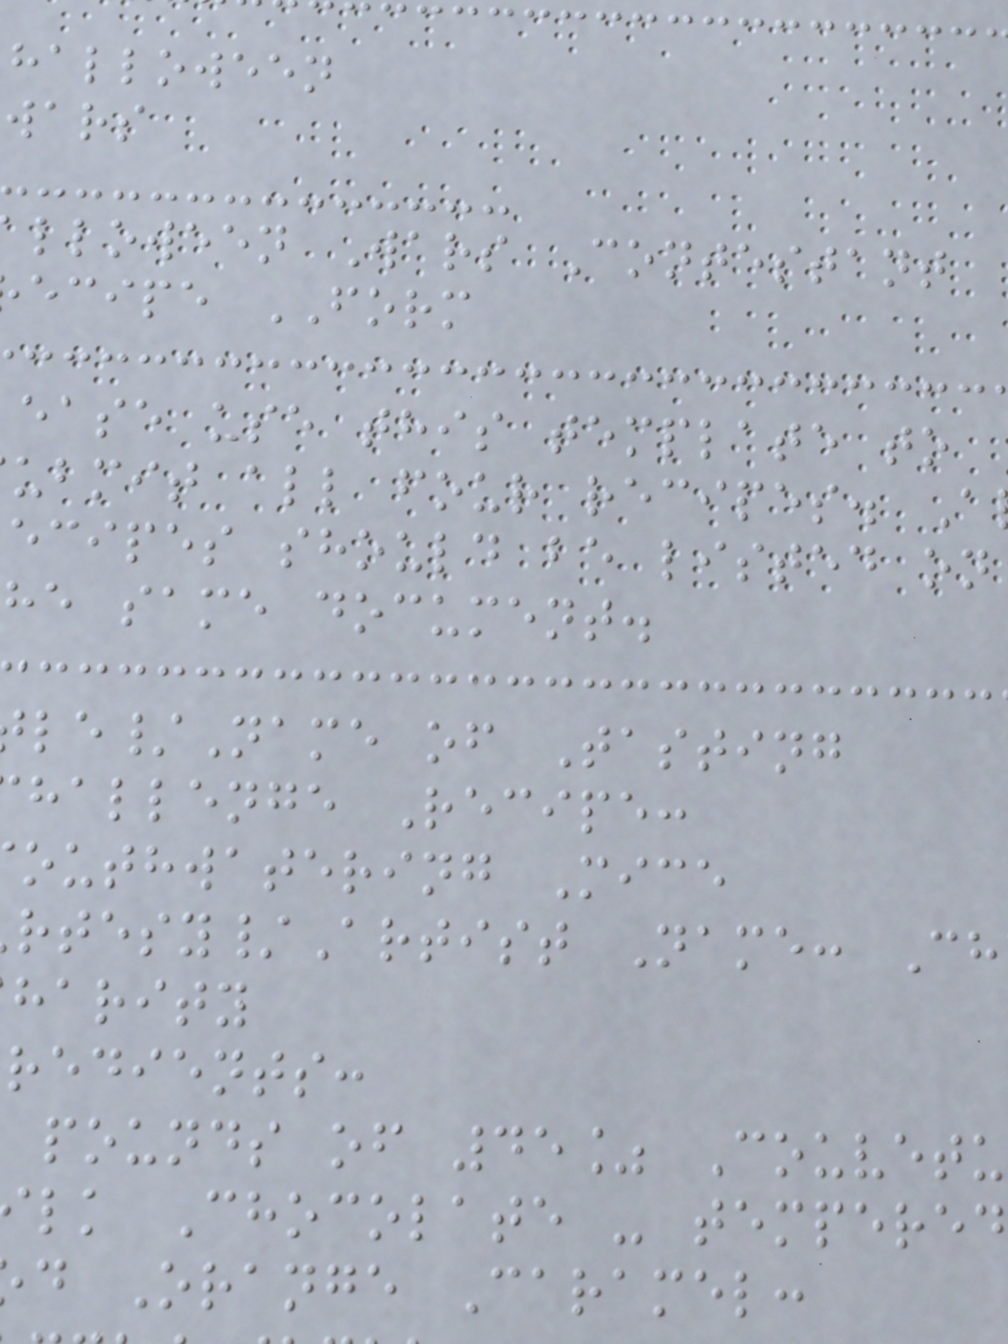halloween
wars
lloween Wars Contestant
ecipe FORM
ease use this template to
ubmit all four recipes. A
ecipes should be listed on
he same document.
le/Name of Tasting
hallenge Recipe:
outhwatering Mice
rtesy/Artist Name: Ch
harity
redients:
pounds of 45% Couvetu
lk Chocolate - tempered
d Orange Caramel:
